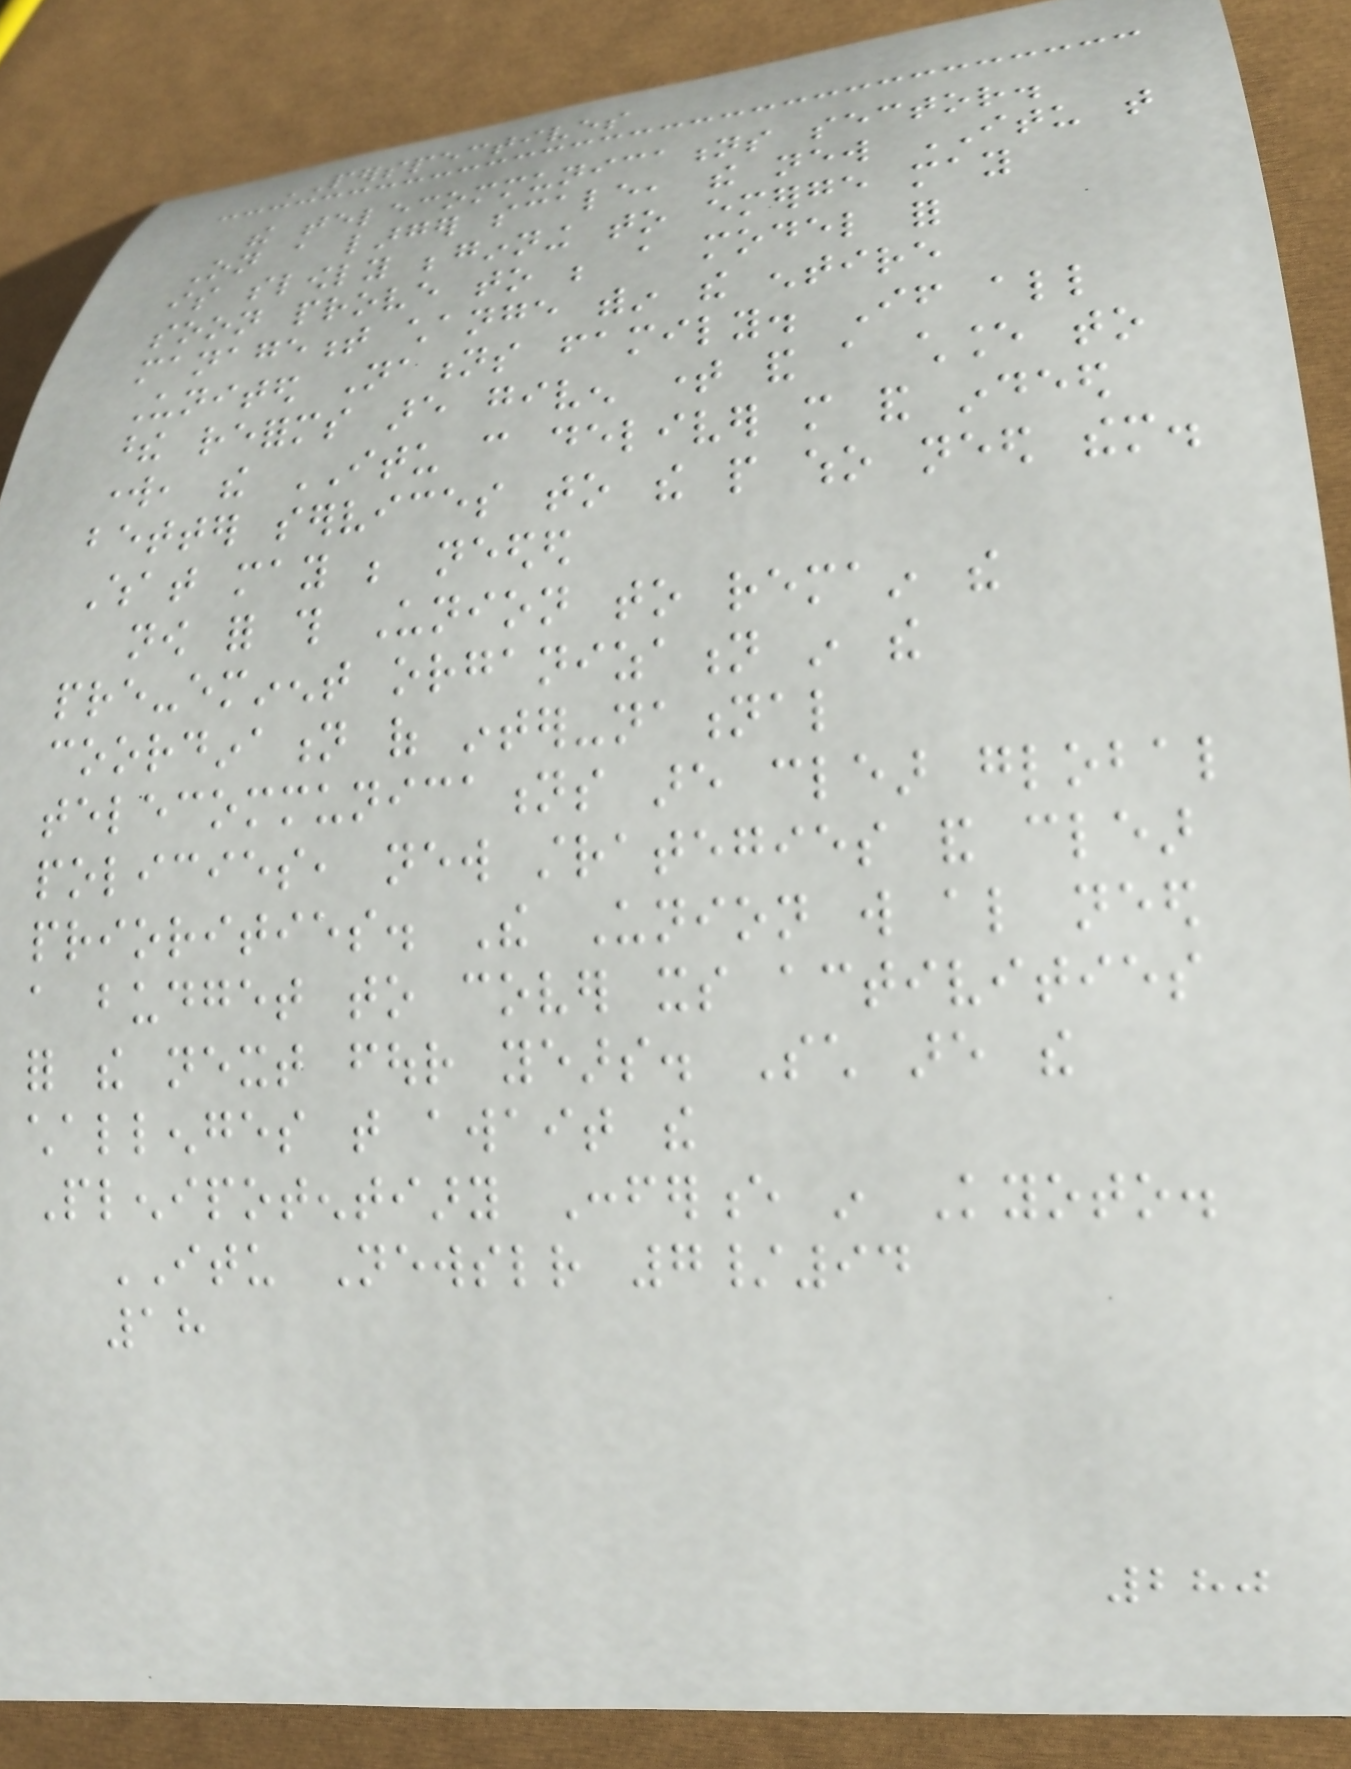PERSPECTIVES
the telecommunications sector.
On a larger scale, the new ITU that
is slowly beginning to emerge may
soon prove to be a model for
management change within the entire
United Nations family. If all
these reforms are given time and a chance to
work, the ITU can deliver more and indeed
better services to the people who need them.
What may be needed
now for this Union to remain the
pre-eminent organization in the
coordination of inter-national
telecommunications are clear global
policies, new strategies and clear
priorities. The Union will also need
a budget to cover its activities
for the next four years. Such are the
challenges that await the
Plenipotentiary Conference in Kyoto.
ITU Newsletter 7/94
18
280
